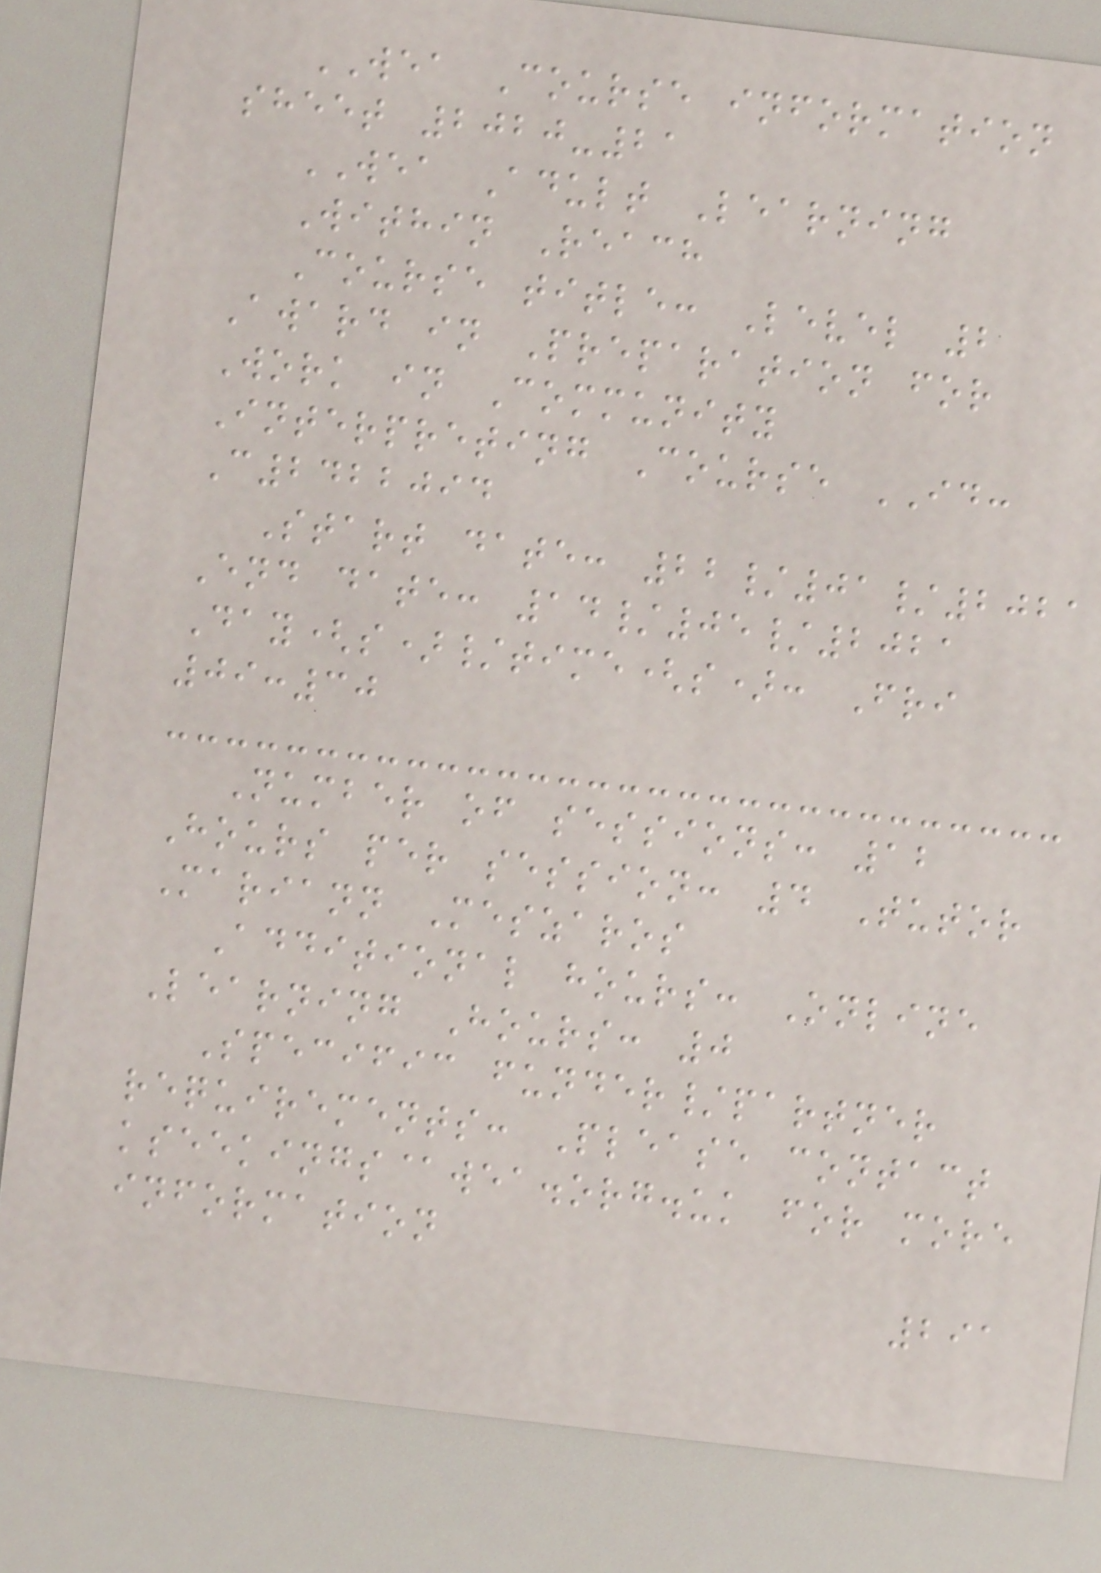WEA Course information
sheet 2020-21
WEA Adult Learning
Within Reach
Course title: Level 2
Award in Preparation for
Work in Community
Interpreting Course ID:
C2422094
Start date: 22/01/2021
End date: 14/05/2021
Day(s)/time(s): Fri
09:30
Number of sessions: 12
Hours per session: 4 Tutor
Mariann Meszaros
Additional hours: Online
Learning Hours: 0
Specific funder/partner
requirements: Please contact
kseekings@wea.org.uk for more
information
291
